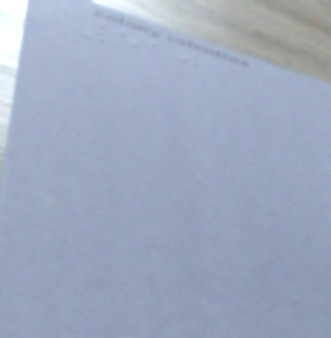510
